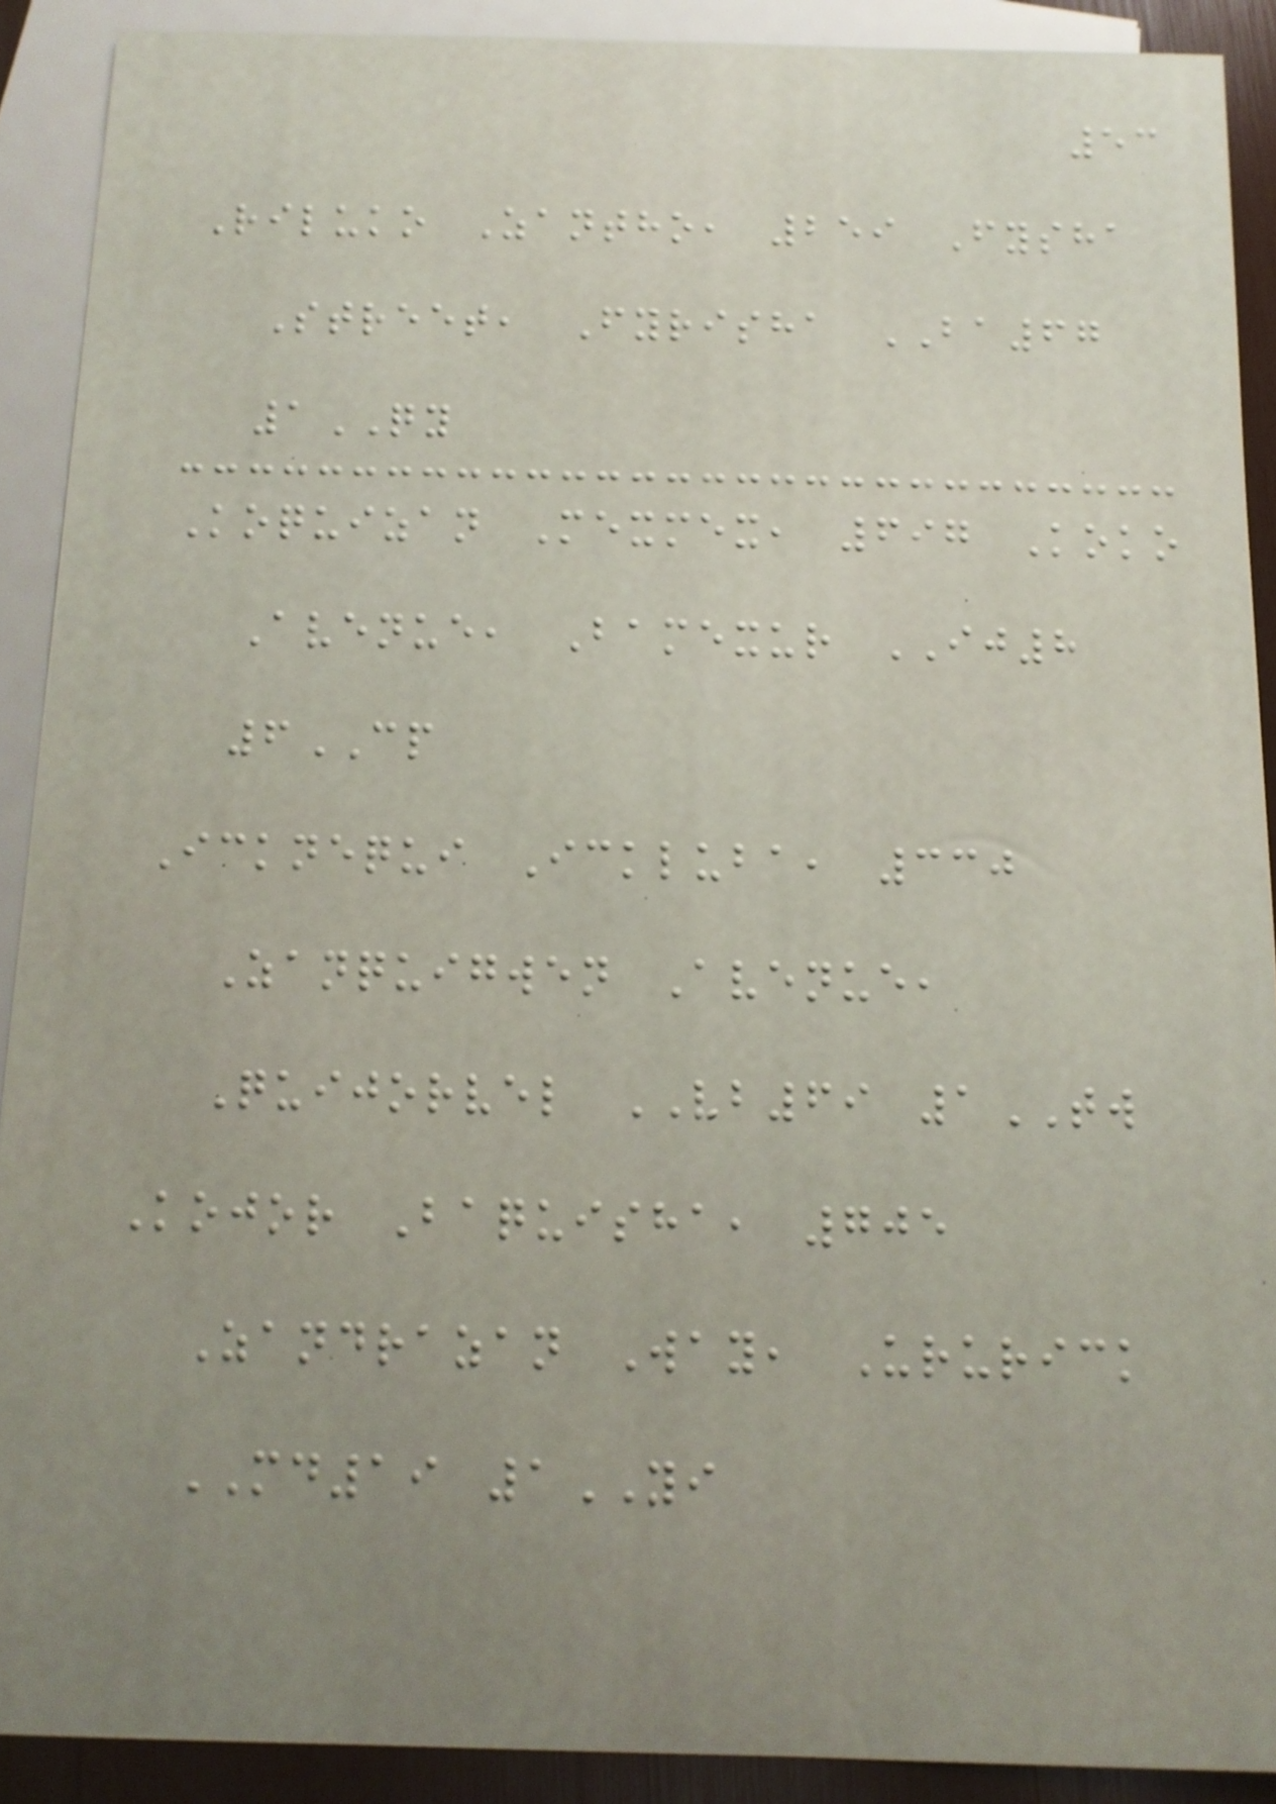53
Riluko Zantho, 259 Fysha
Street, Fyrisha BA67
1QY
Koquizan Mexmex, 697 Koko
Avenue, Bamexur IJ8
6CP
Icknequi Ickluba, 330
Zanquigwen Avenue,
Quijorvel VB69 1TW
Kojor Baquisha, 705
Zandrazan Way, Ururick
MD19 1YI
